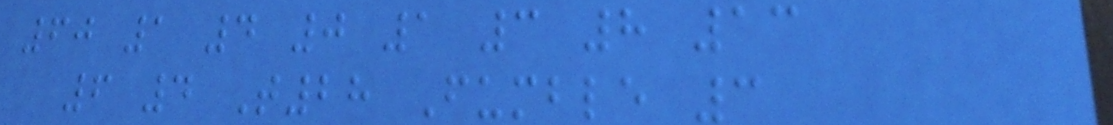60 1 4 0 1 3 8 13
6 4 T28 Fumble 3
